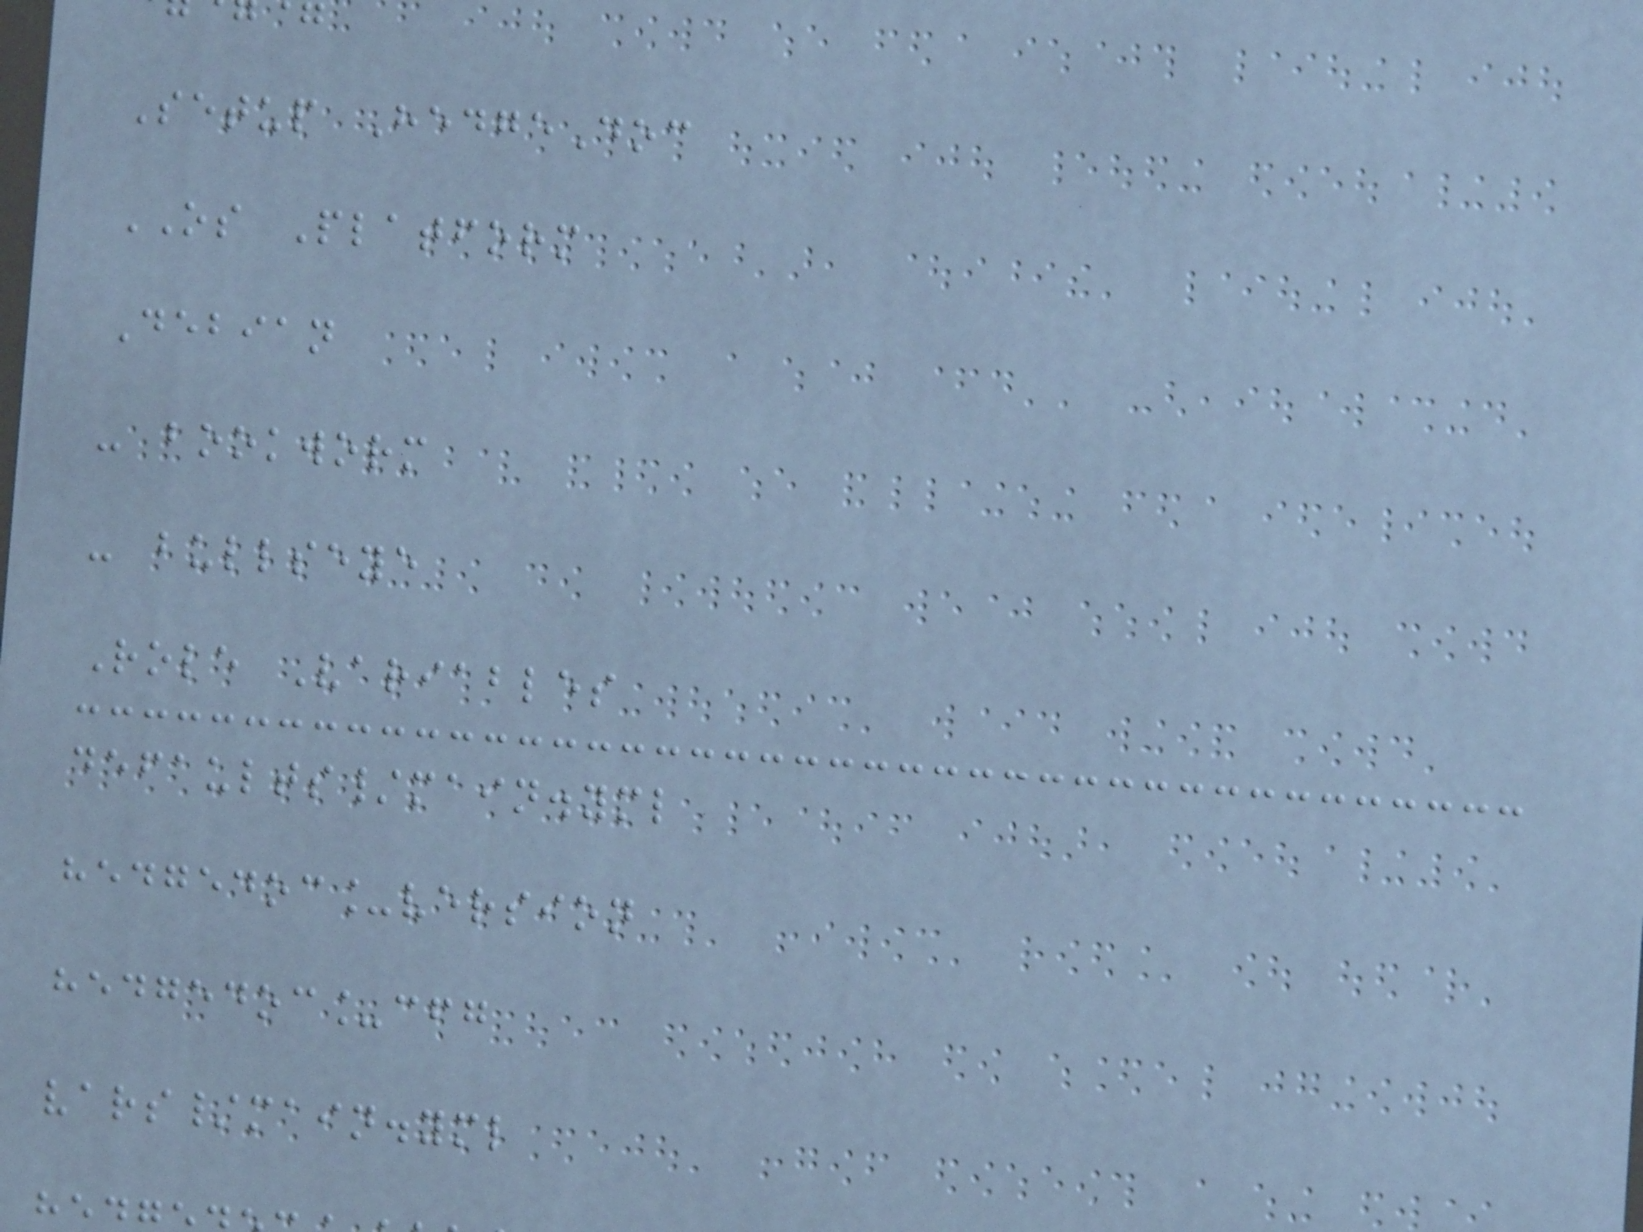Setup HedgeDoc
OS Platform
Debian
- bookworm
- bullseye
Role Variables
defaults/main.yml
hedgedoc_version
hedgedoc_cfg
vars/main.yml
